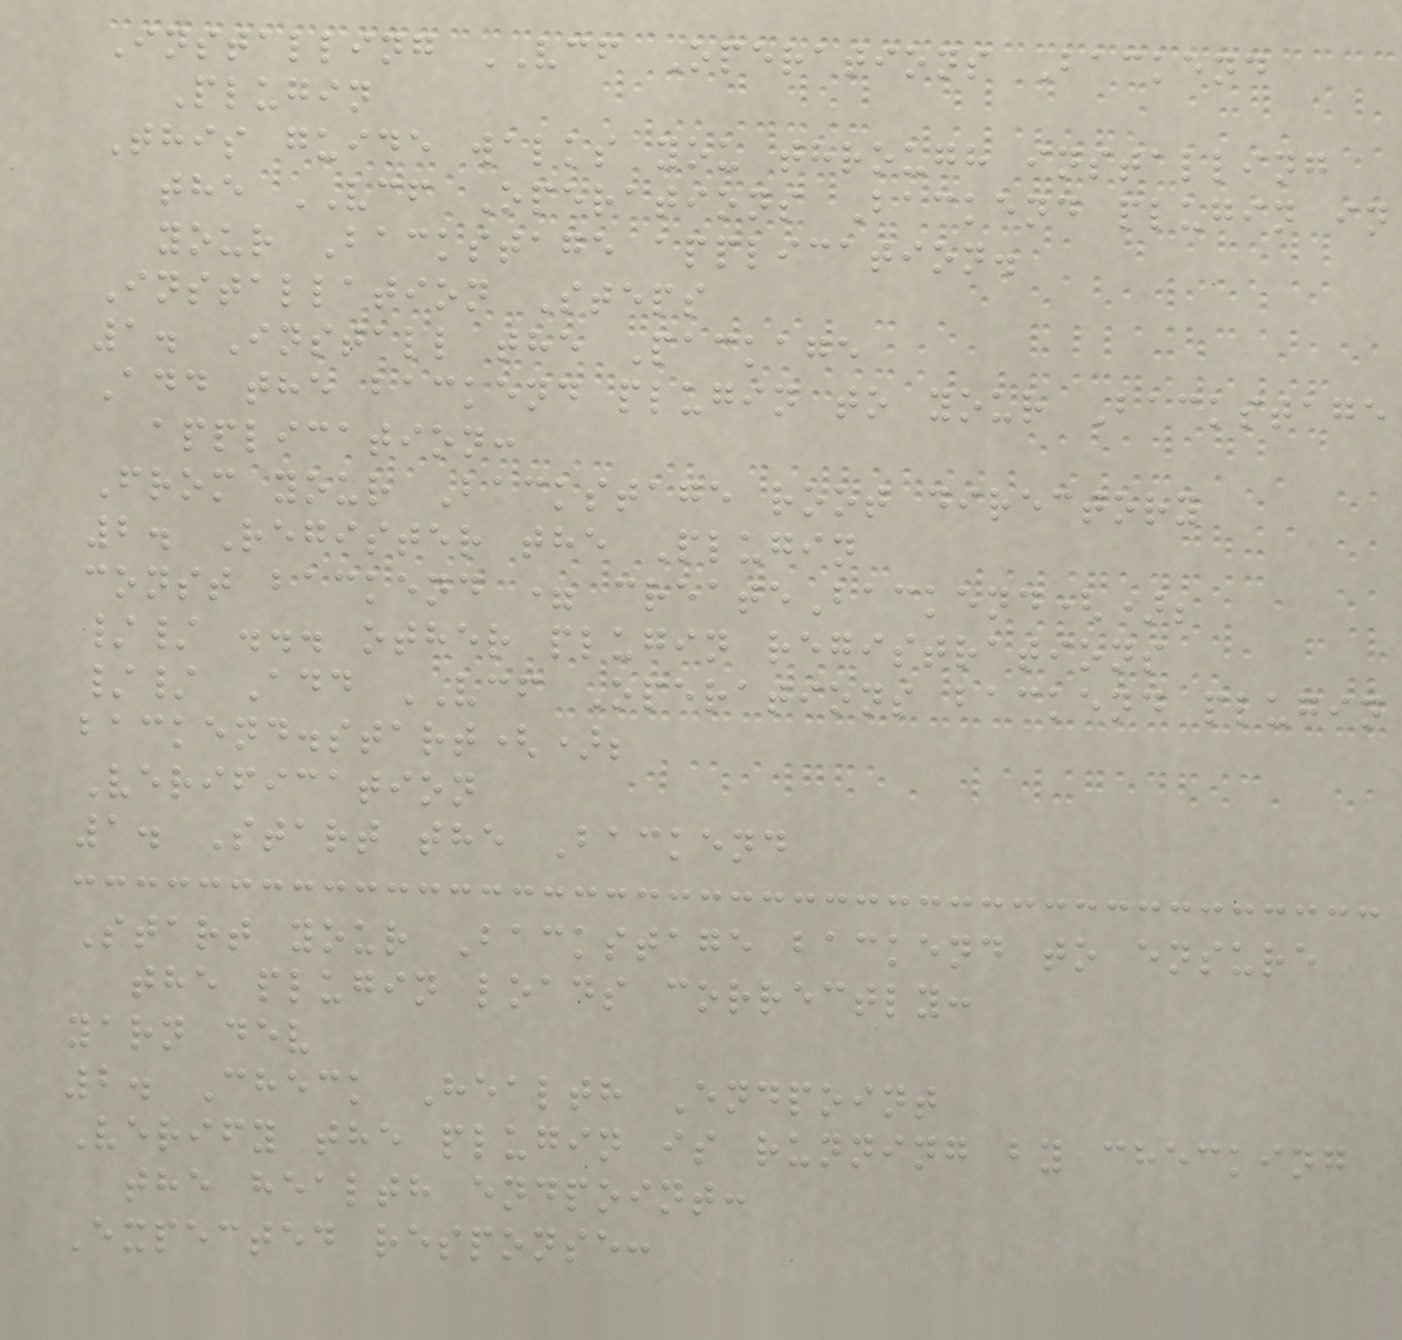Installing VCF Operations Backend
Plugin
This guide walks you through installing
the VCF Operations Backend plugin in
your Backstage application.
Installation Steps
1. Install the Package
Add the backend plugin to your Backstage
application:
From your Backstage root directory
2. Register the Plugin
const backend = createBackend();
// ... other plugin registrations
// Add VCF Operations backend plugin
backend.start();
Verification
1. Start the Backend
Start your Backstage backend to ensure
the plugin loads correctly:
yarn dev
2. Check Health Endpoint
Verify the plugin is running by checking
the health endpoint:
Expected response:
